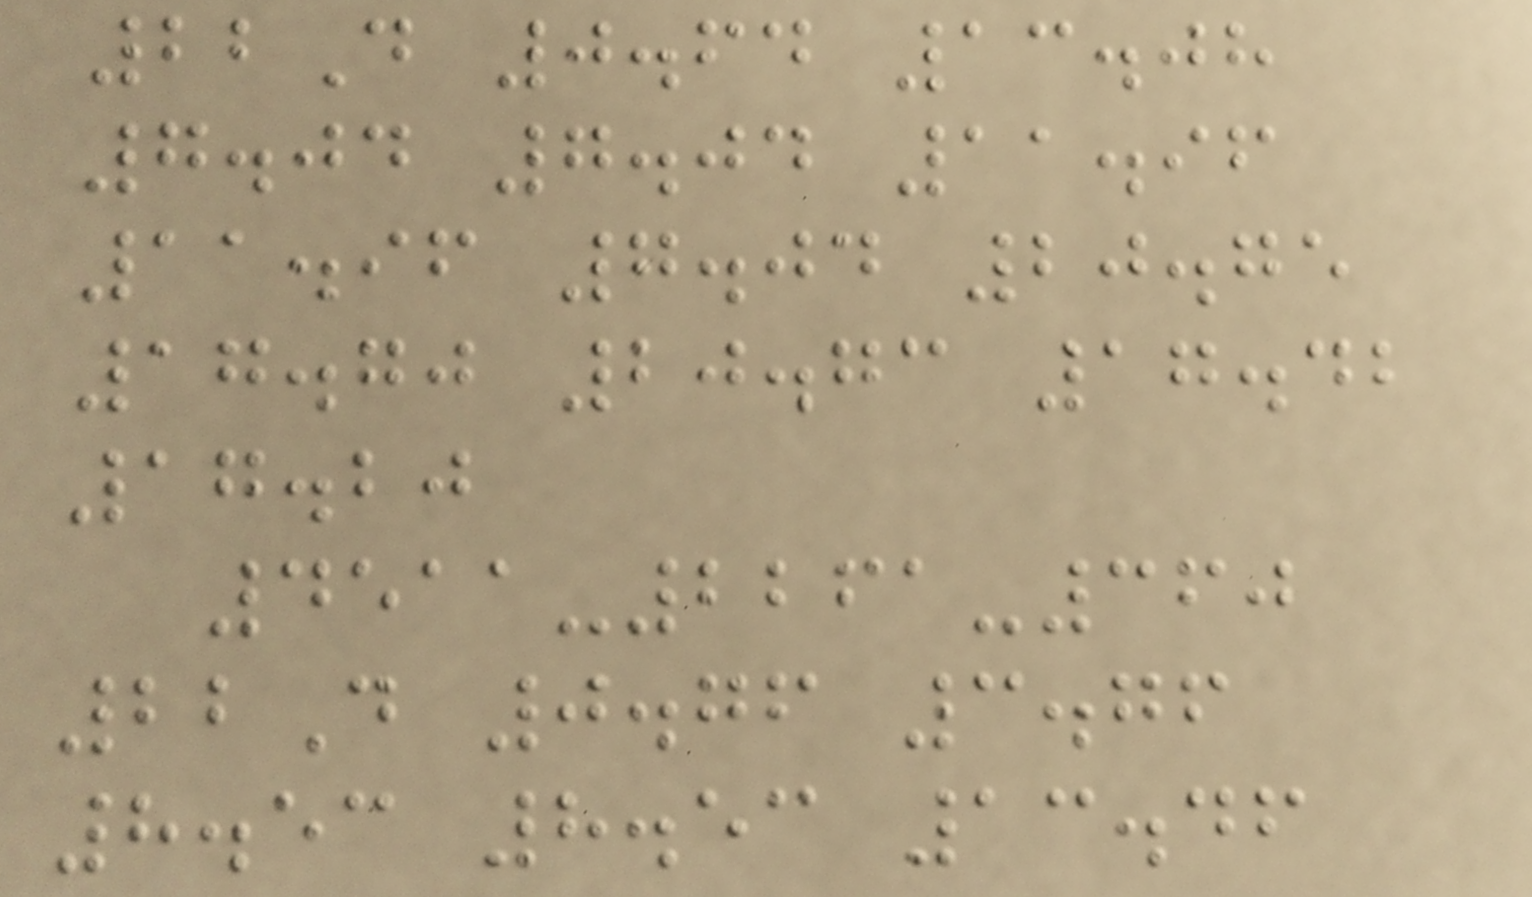22D 0.64 13.08
7.04 7.04 11.96
11.96 7.04 20.75
17.70 20.73 17.42
17.20
4511-2261-360
22D 0.76 3.76
8.53 8.53 13.46
